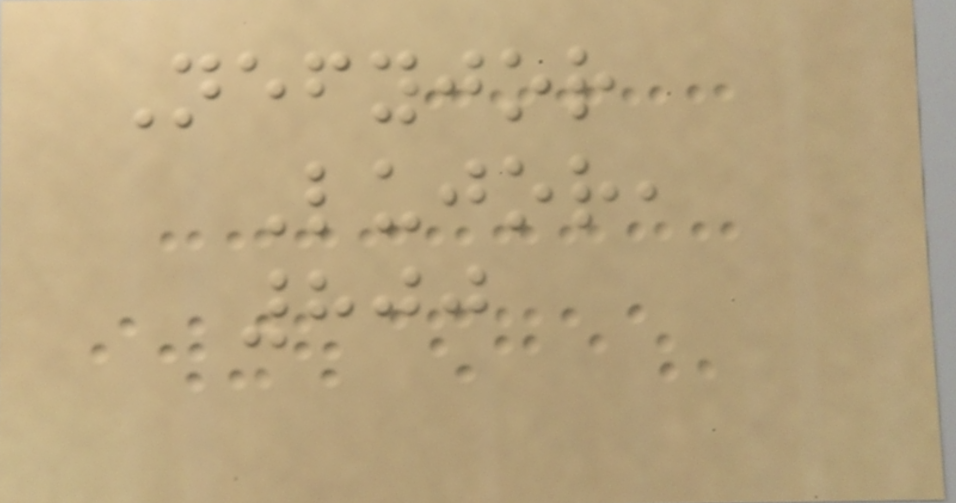Nefyjor
Lujor,
800
